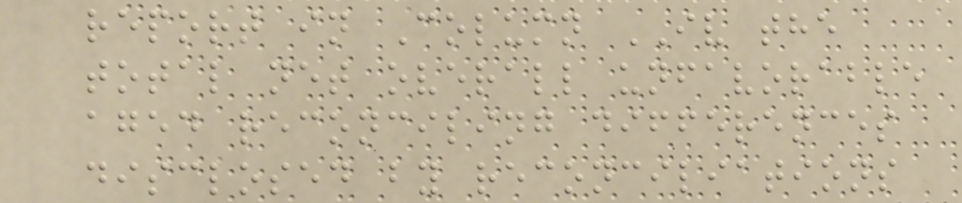report in Column IV the
total net overall unfavorable
aged reconciling differences
disclosed by reconciliations
